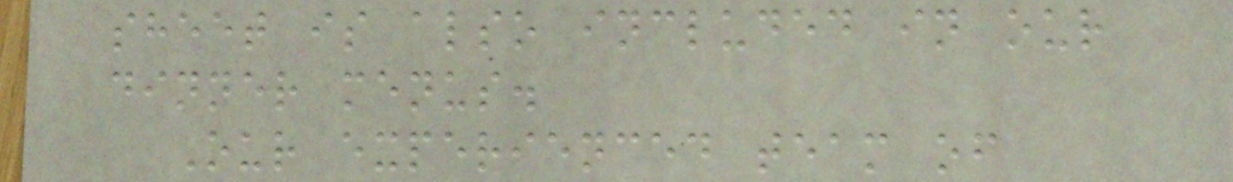sheet is also included in our
dinner menus.
Our experienced team of
